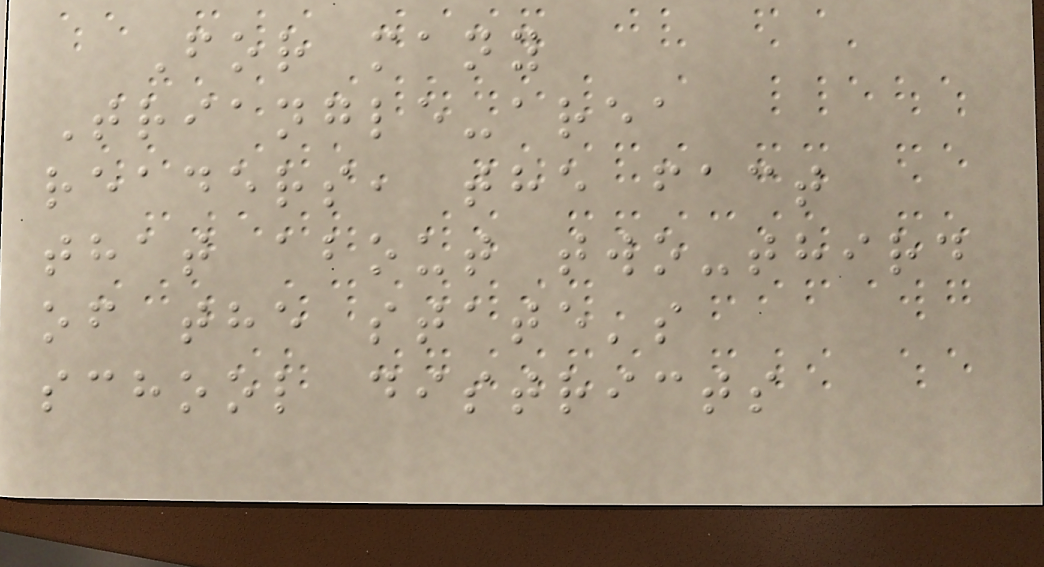For many
Triangle-area
readers, the fact
that about two-third
of the state's
school districts
